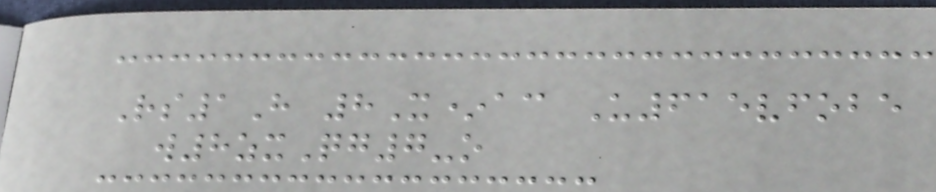Rs1H 8X*ac U615vfobe
w8zxQg7-o
